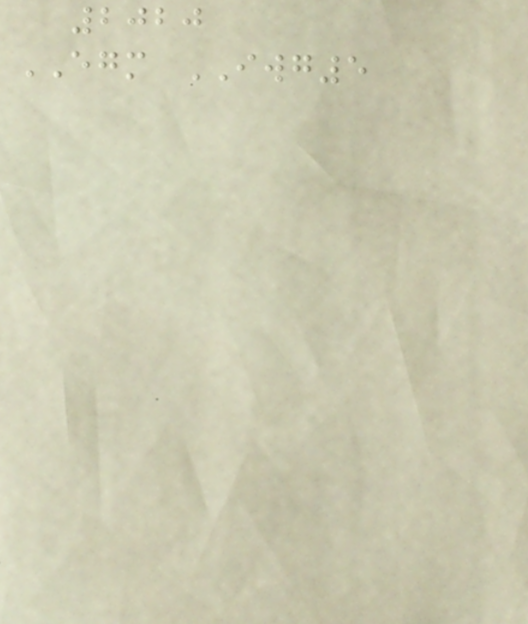2020
EGM IWG5
